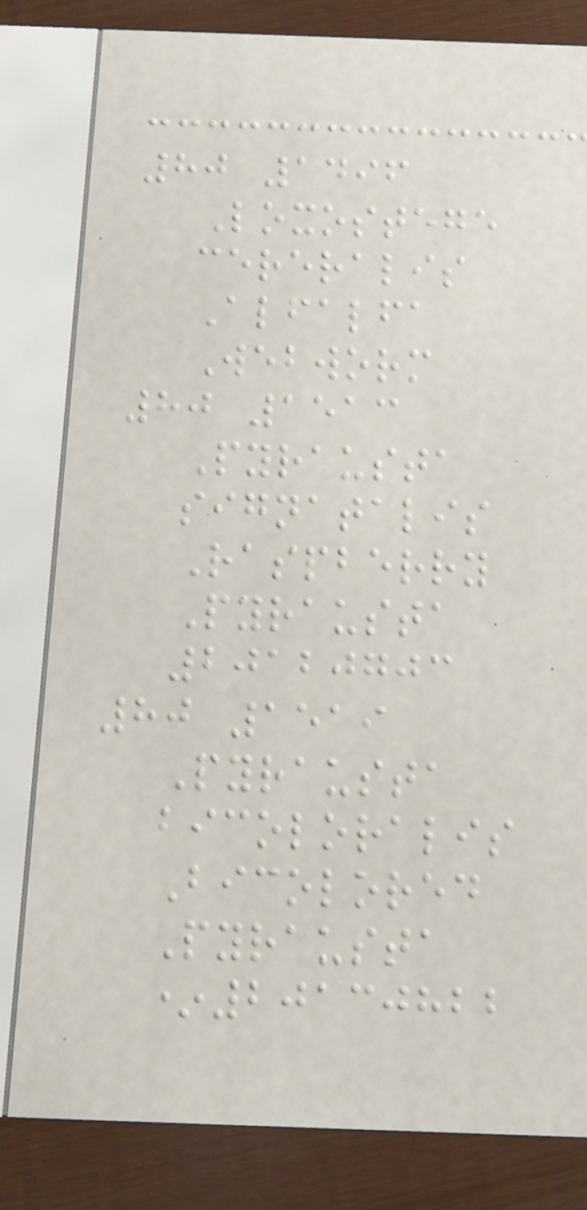80 1496
Loxostege
cereralis
Alfalfa
Webworm
80 1513
Pyrausta
signatalis
Raspberry
Pyrausta
20120703
80 1519
Pyrausta
bicoloralis
Bicolored
Pyrausta
*20130822
